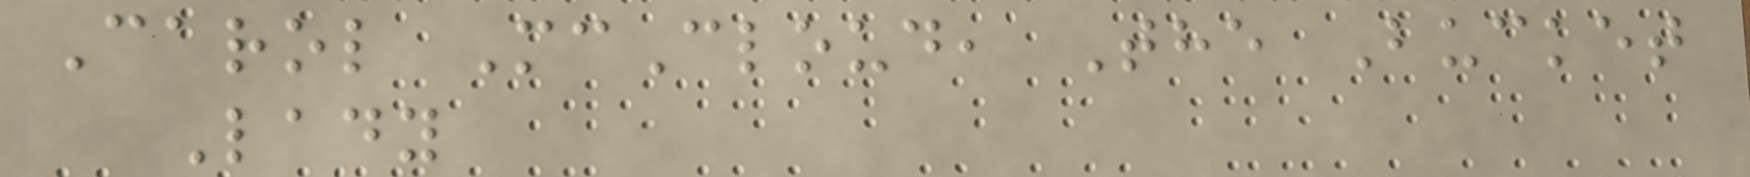Carol McCloud, The Bucket
Lady
